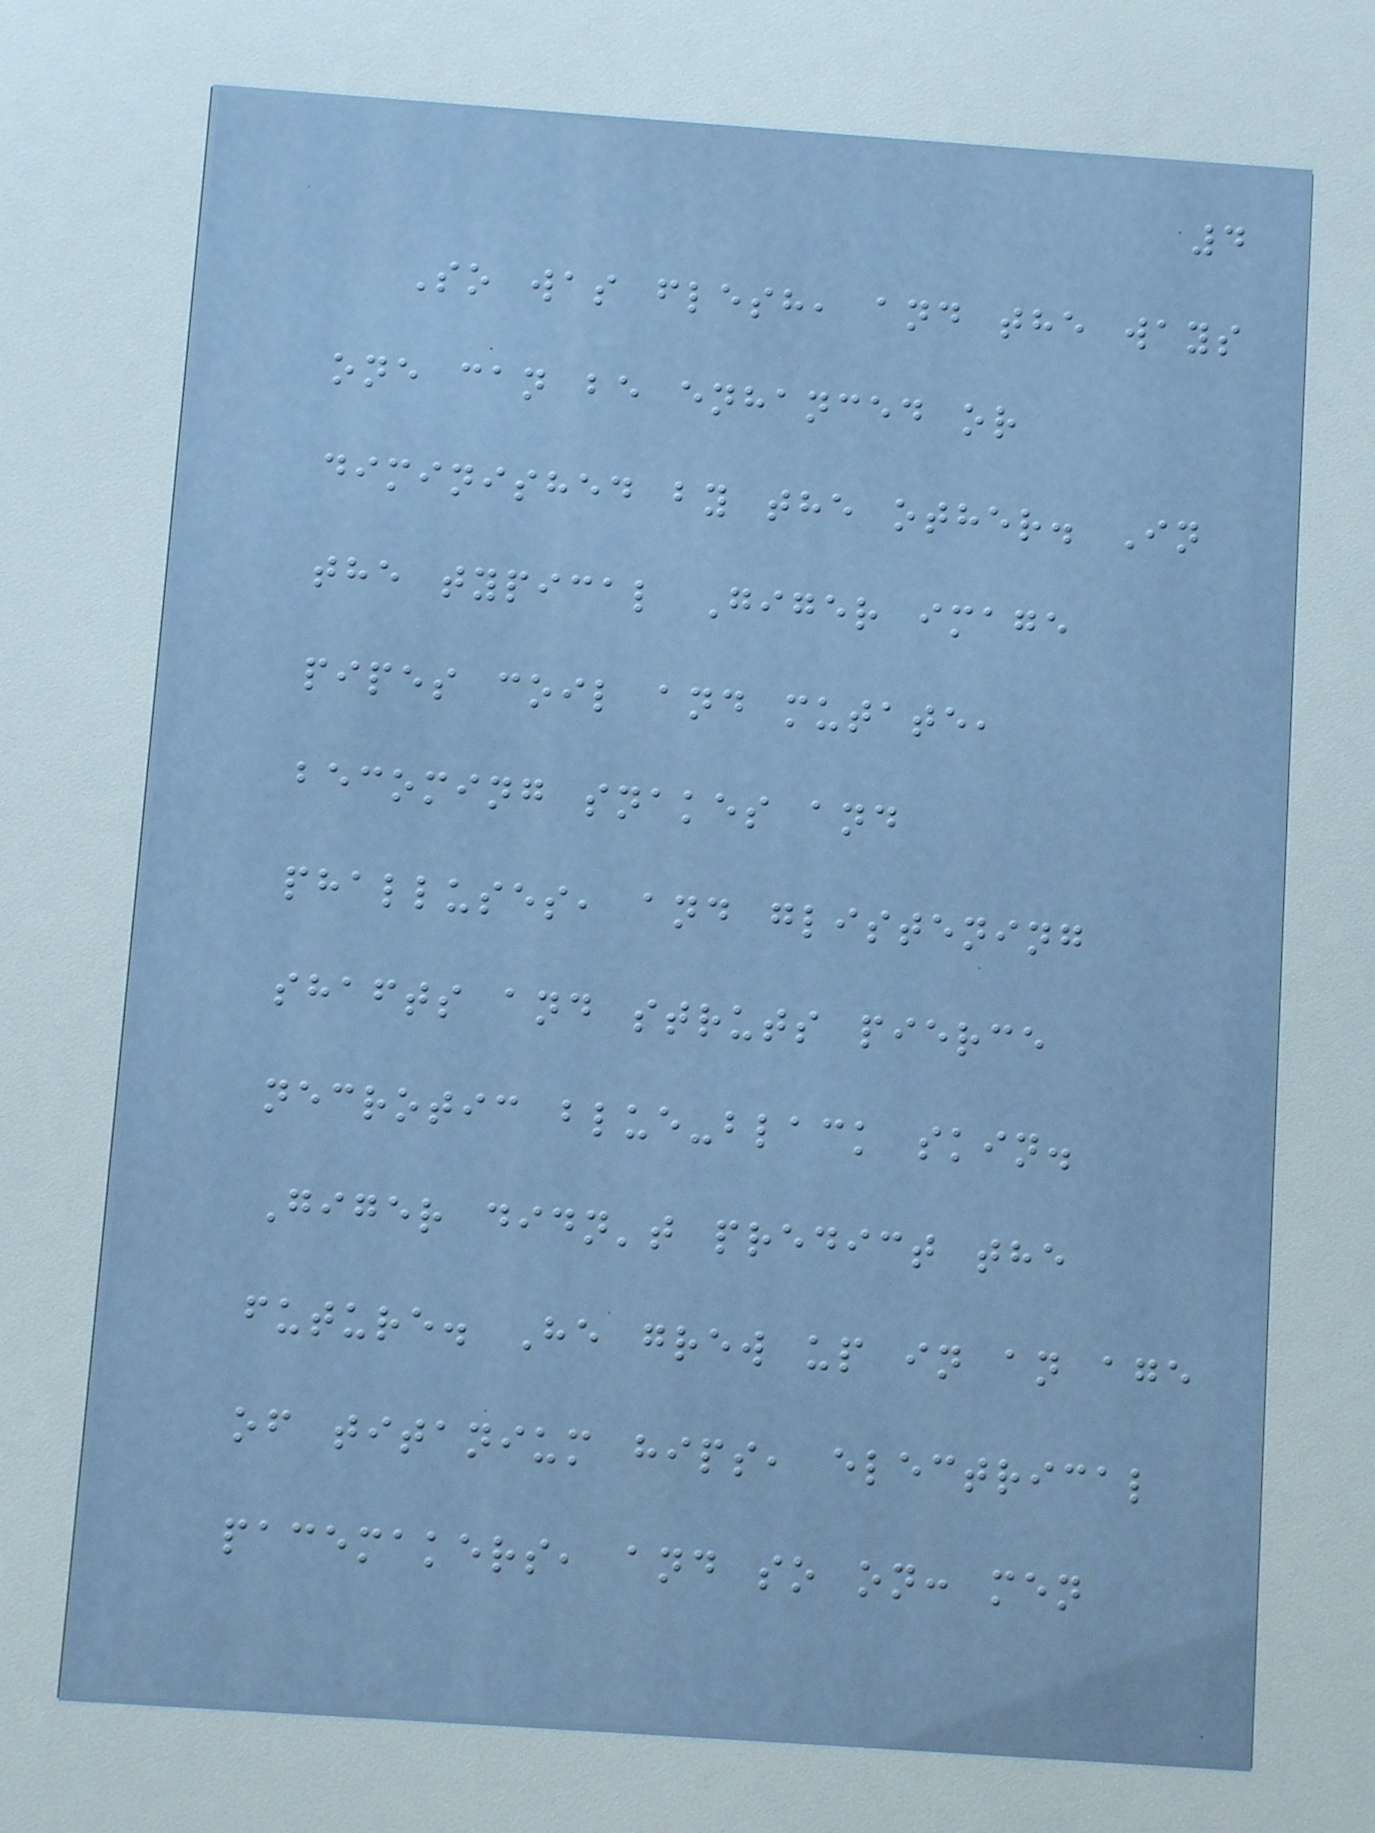4
So was flesh, and the ways
one can be enhanced or
diminished by the other. In
the typical Giger image
pipes coil and mutate,
becoming snakes and
phalluses, and glistening
shafts and struts pierce
necrotic blue-black skin.
Giger didn't predict the
future. He grew up in an age
of titanium hips, electrical
pacemakers, and so on: men
